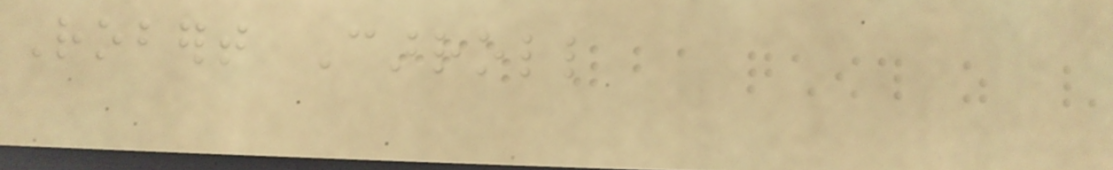Robert Carroll
